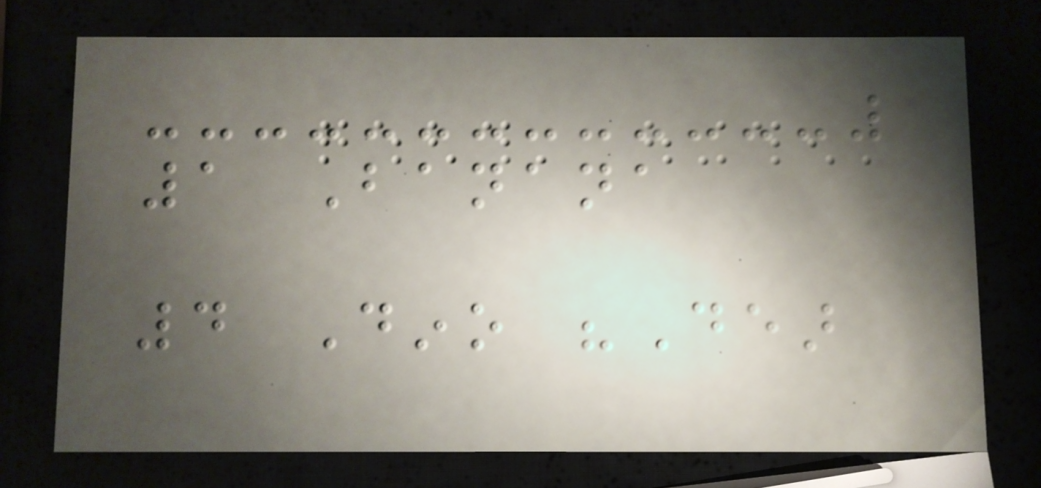1 Banana
4 Dino "Dear
